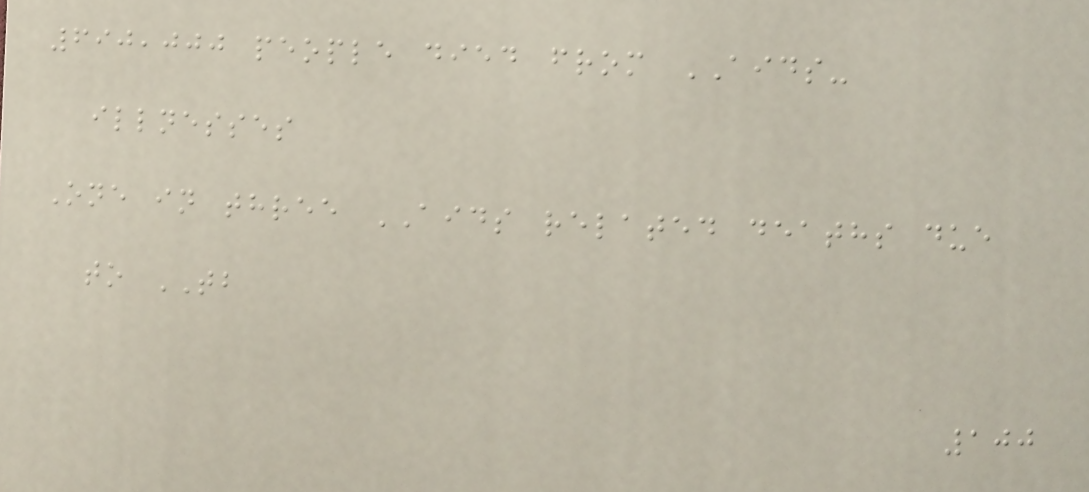690,000 people died from AIDS-
illnesses
One in three AIDS related deaths due
to TB
100
